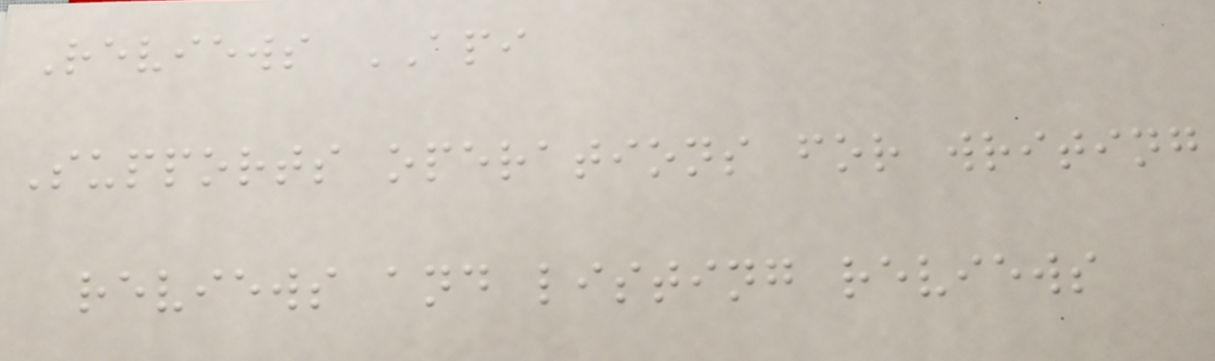Reviews API
Supports operations for writing
reviews and listing reviews
